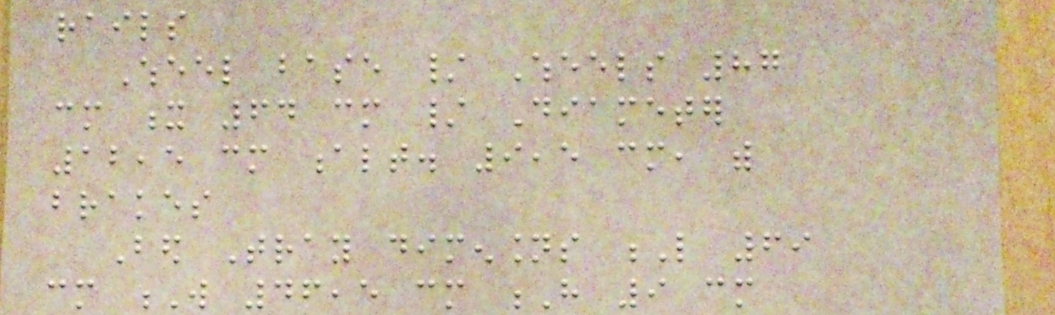rails
Wheel base / Wheels 87
cm x 64 cm / Diameter
12,5 cm alt. 9,5 cm, with
brakes
Bed Tray dimensions L 69
cm W 46,5 cm H 9 cm
